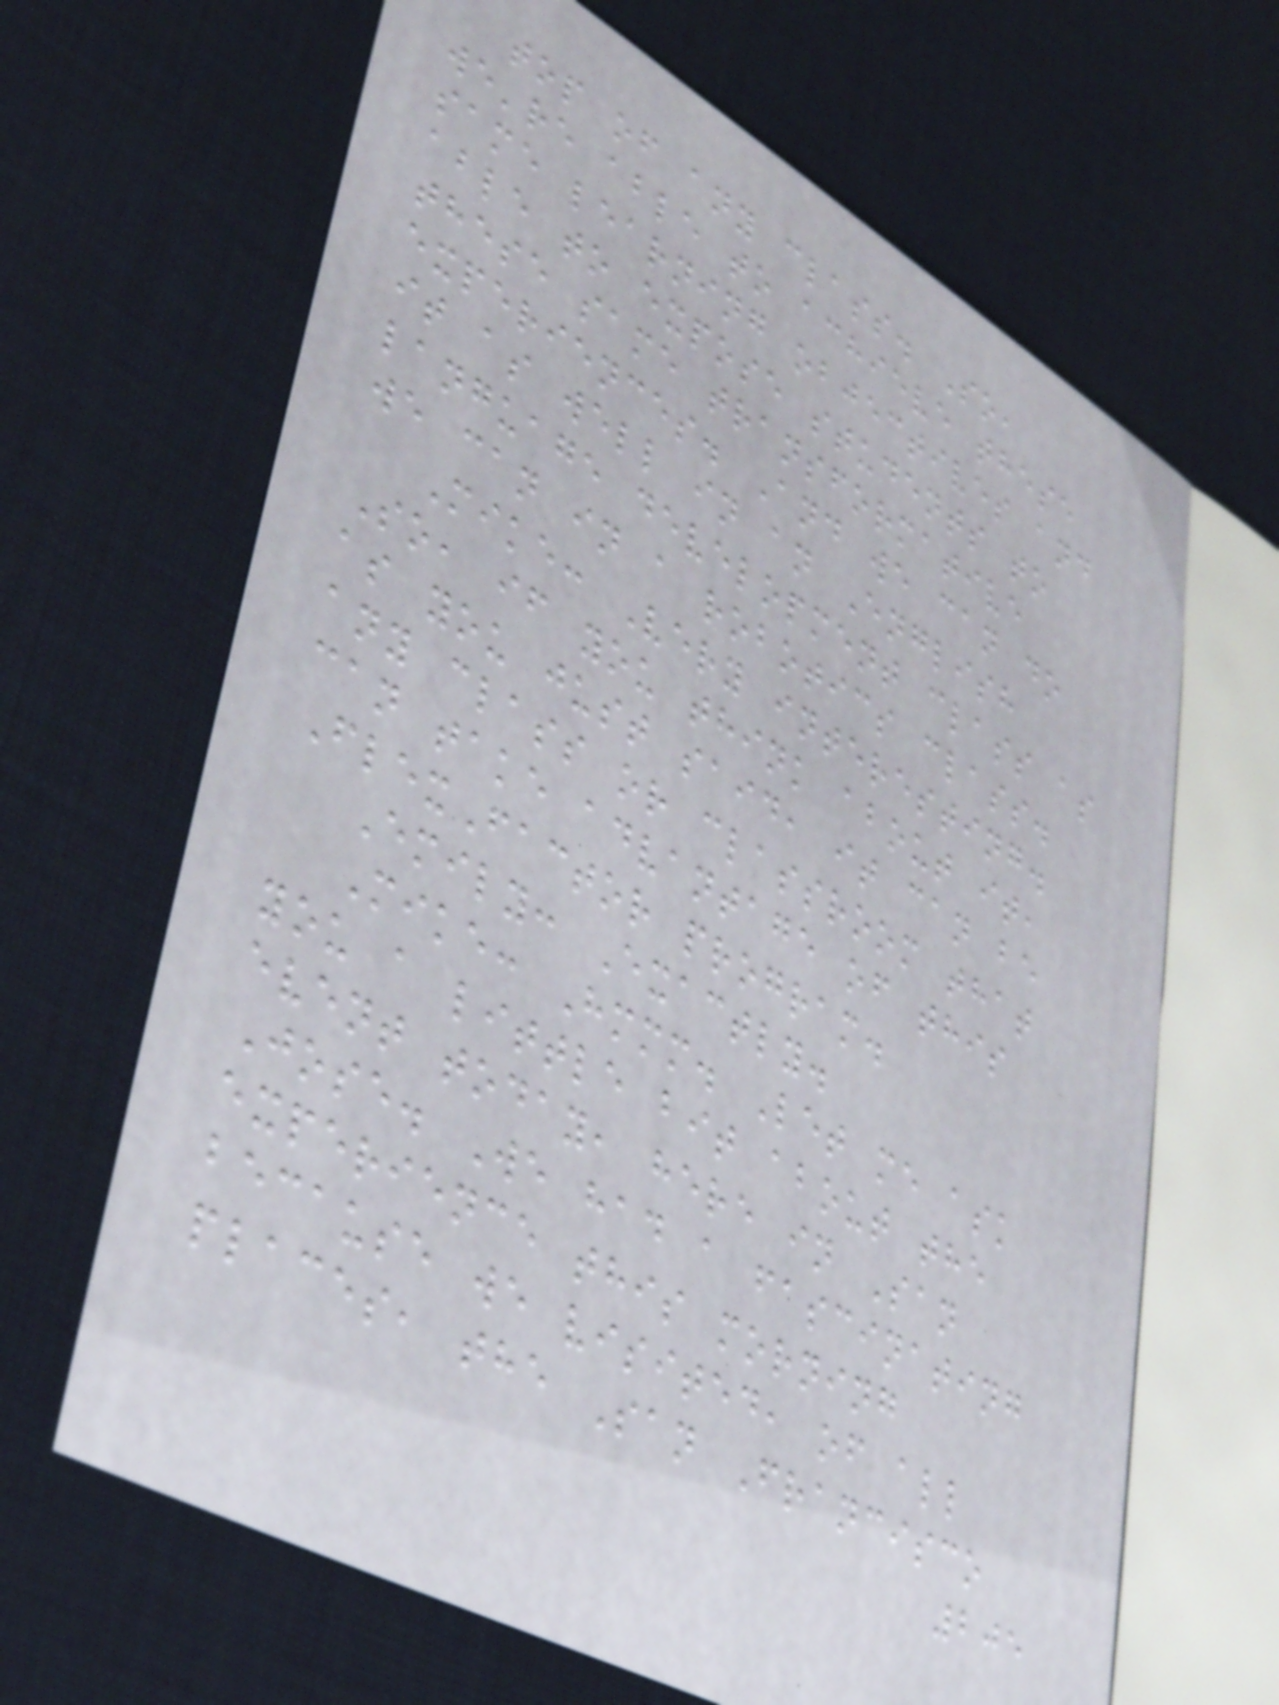top of any class. So,
we're able to achieve these
same learning objectives and
able to expose students to
these same transformative
experiences. And we can do
it as well in an English
language development class as
we can in a robotics class.
Mike: Very interesting.
So, if you think about it,
as you just said, it can be
any class or classroom that
can take advantage of this
FlexFactor program.
Emily: Exactly.
Mike: Hmmm. Let me ask
you a little bit about the
event today, here in San
Jose. We had a fascinating
experience this morning
because we visited, of all
places, the San Francisco
205
